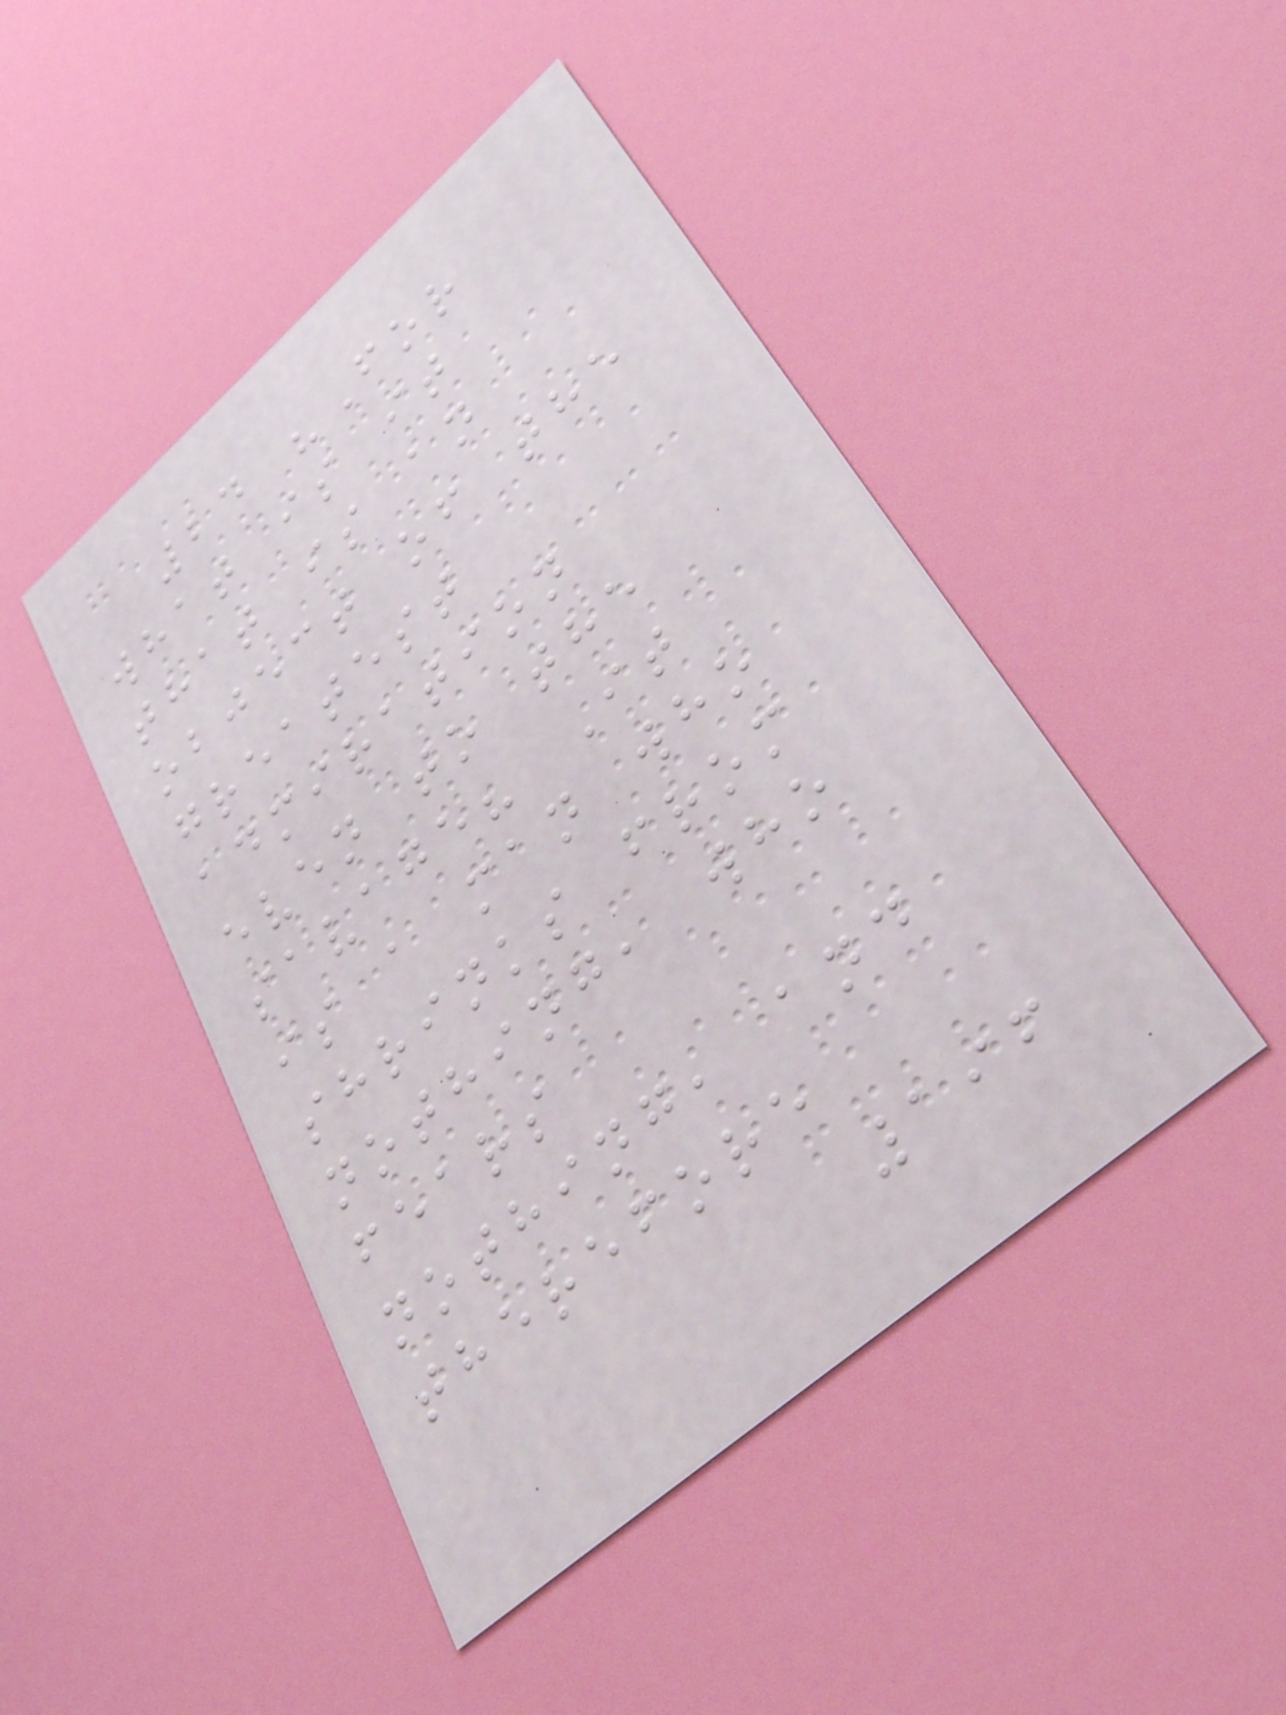24 "For
what is it
that is an
object of the
greatest
admiration
even to the
savage? It
is a man who
shrinks from
nothing, who
fears
nothing, and
therefore
196
